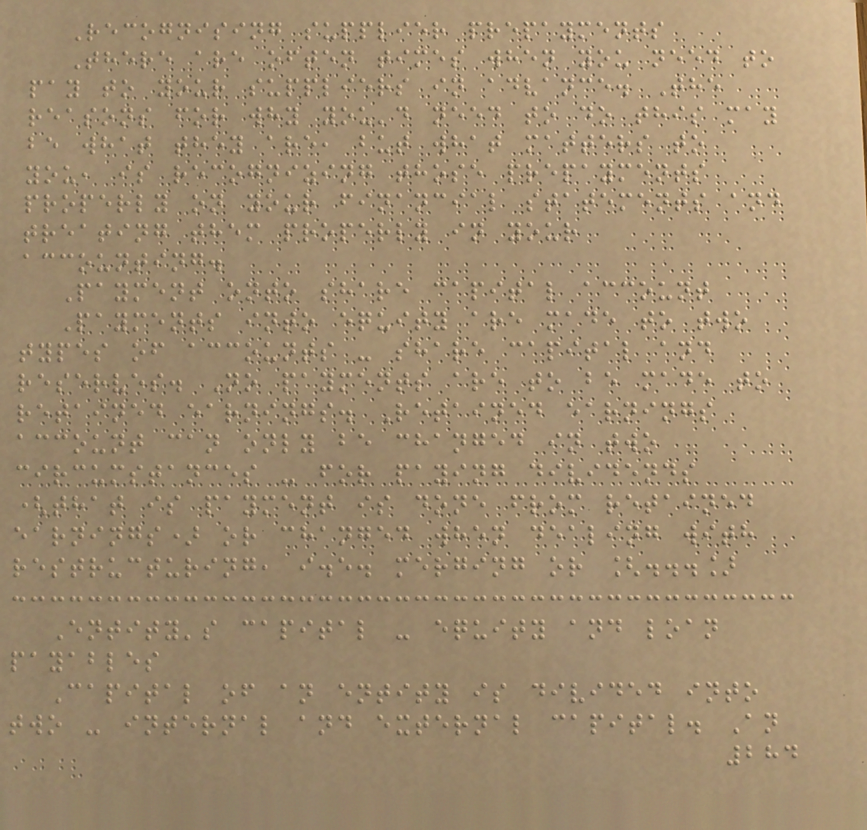Recognising supplier prepayments
There are often times when you need to
pay to your suppliers in advance. The
reasons for why you'd need to do this may
be what they are, but what matters to
you, is recognizing those prepayments
properly on your financial statements and
treating them properly in your
accounting.
Payment onto share capital account
Payments into equity are made to two
types of accounts - share capital and
reserves. No payments are to be made to
retained earnings. Retained earnings
account can only be changed in two
circumstances - for paying dividends
(that is payment is done from retained
earnings) or changed when dealing with
restructuring, i.e. merging or [...]
Entity's capital - equity and loan
payables
Capital of an entity is divided into
two - internal and external capital. An
284
